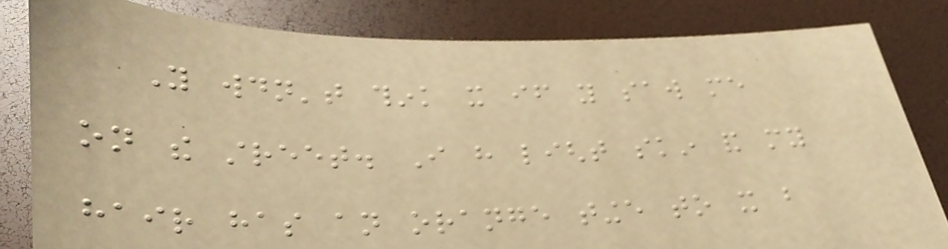You wouldn't think it if you saw me
on the street. I have light skin and my
hair has an orange tinge to it but
